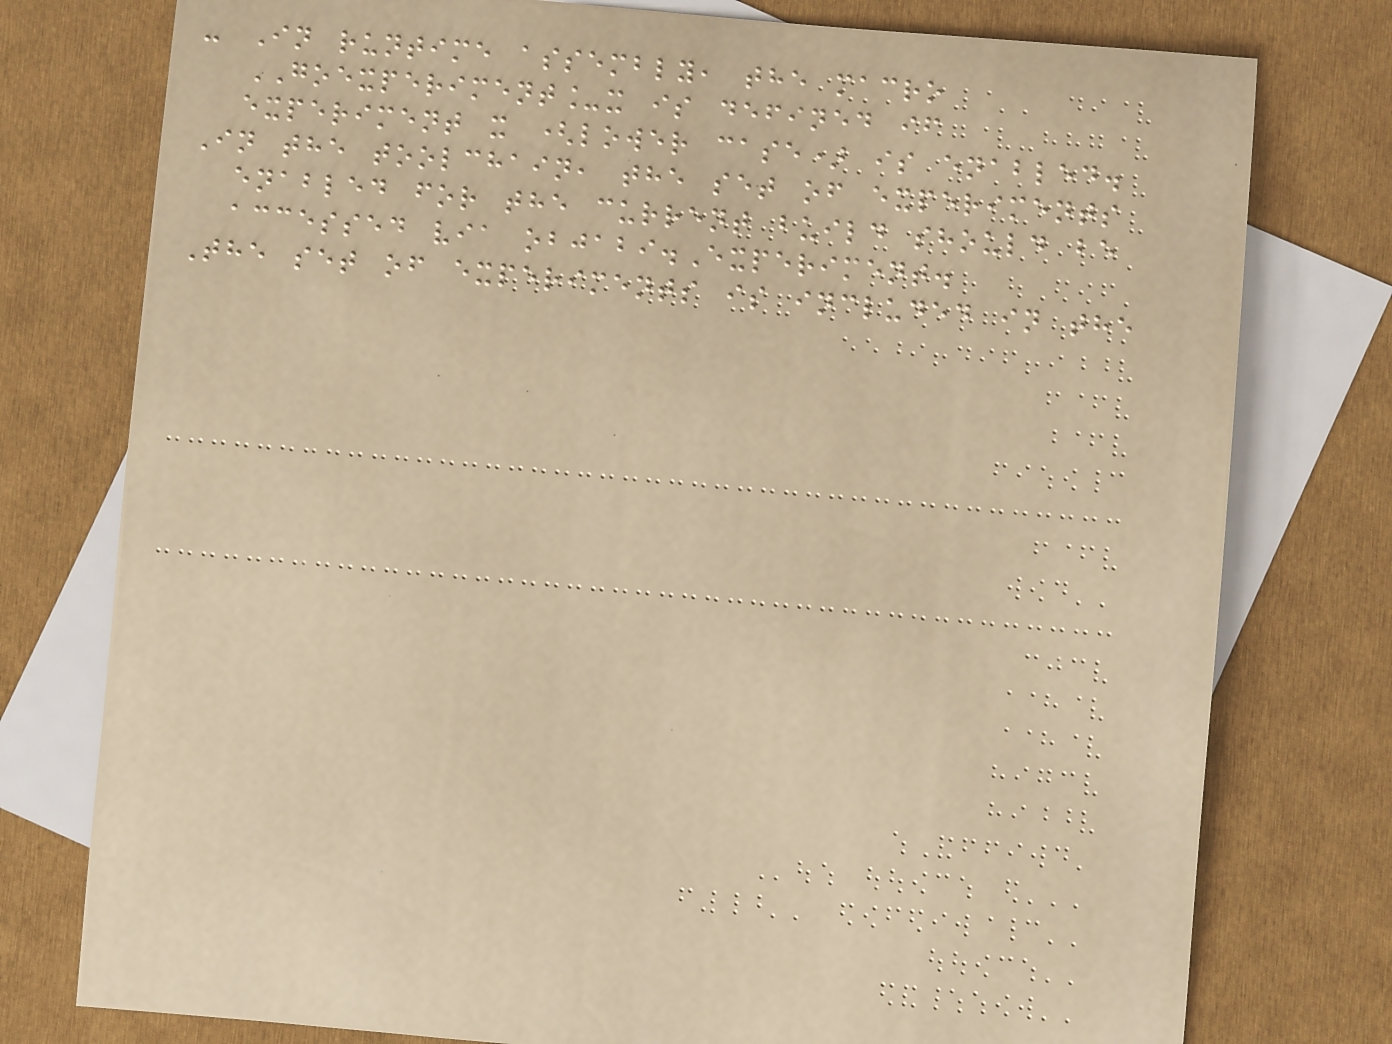- In runtime assembly, the macro
GOEXPERIMENT_x is defined if
experiment x (lower case) is enabled.
In the toolchain, the set of experiments
enabled for the current build should be
accessed via objabi.Experiment.
The set of experiments is included in the
